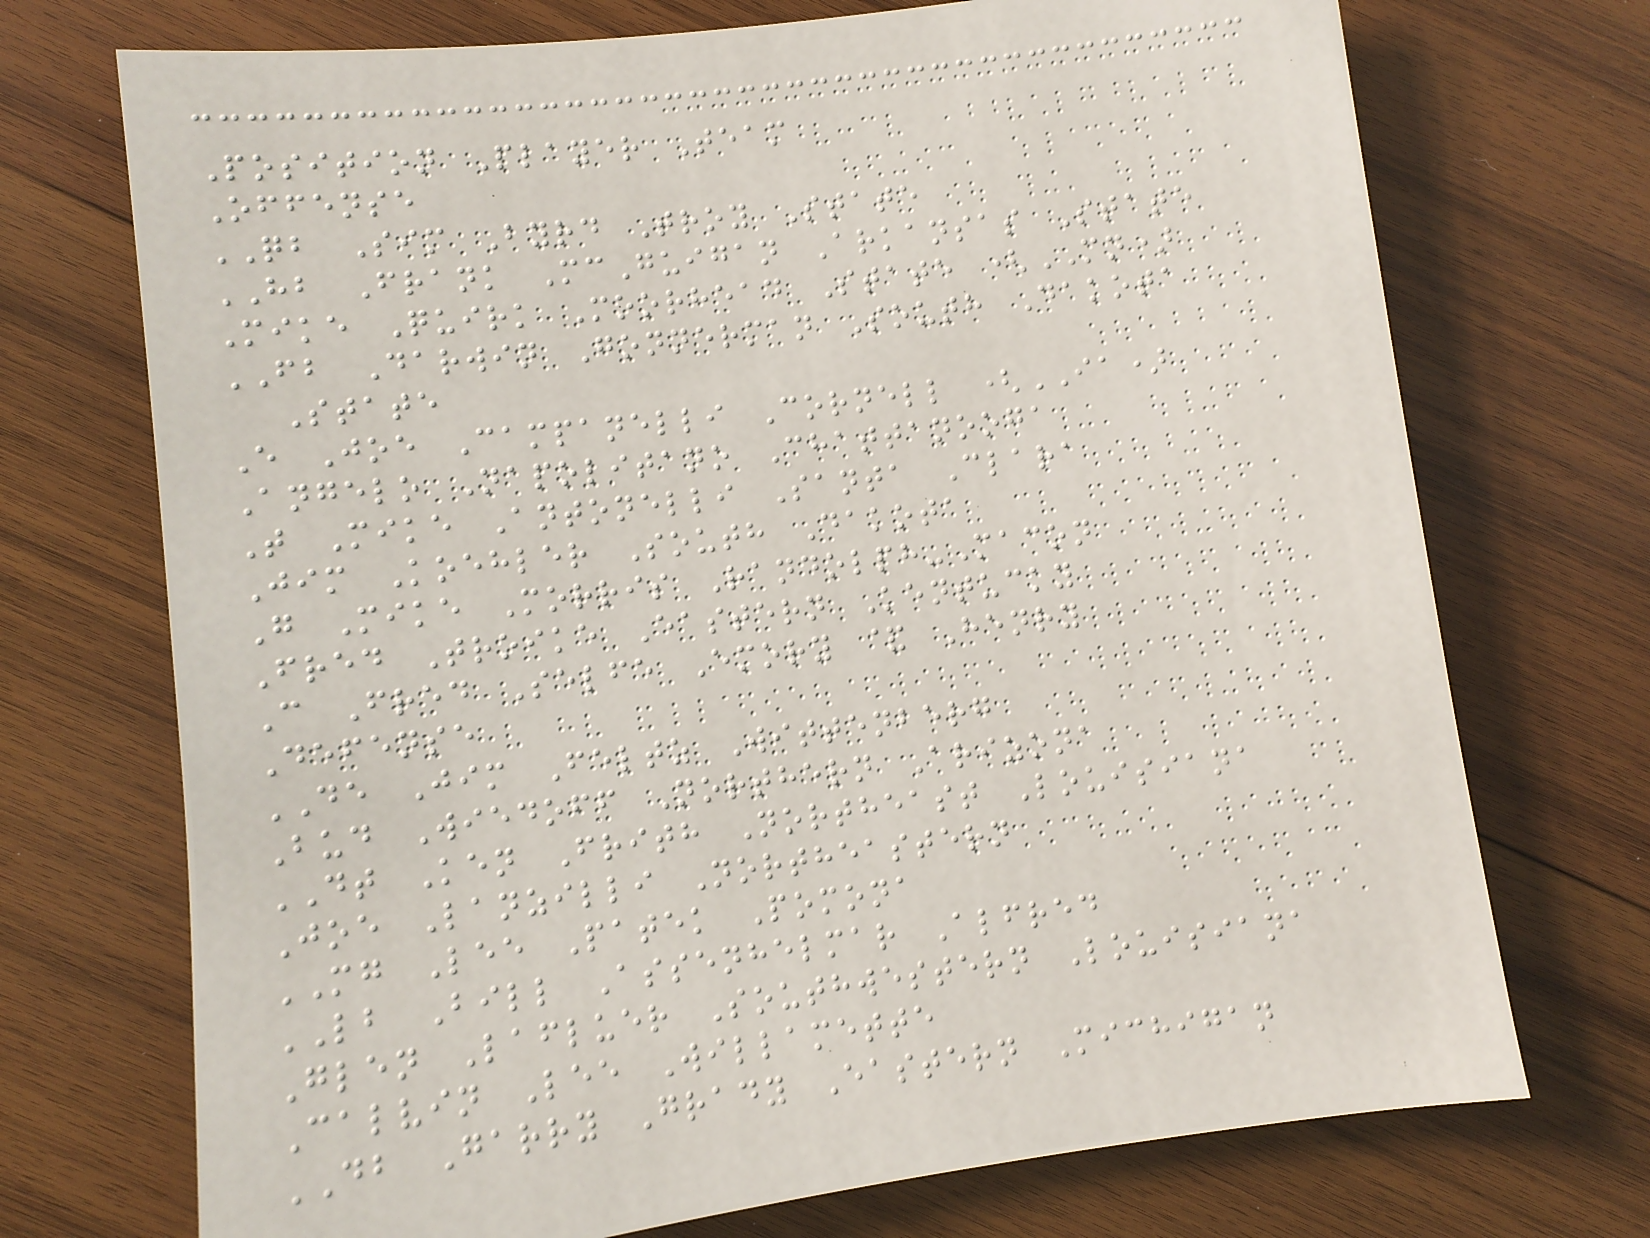Position Player Team
Offense
QB Sim Byrd Troy State
HB Frank McGuigan Arkansas State
Mike Quirk Moorhead State (MN)
FB Darwin Gonnerman South Dakota
State
E Joe Campanelli Cornell (IA)
Angelo Napolitano Chattanooga
T Mike Antonelli Santa Clara
Jim Koehler South Dakota
G Mike Morris Randolph-Macon
Fred Troike Eastern Kentucky
C Fred Selfe Emory & Henry
Defense
DE Jim Feltz Wittenberg
Bud Wiedoff Northern Arizona
DT Ken Frith Northeast Louisiana
Joe Lanzilli Northeastern
MG Lee Patek Pomona
LB Bill Assenhelmar Alfred
Glen Lafluer Southwestern Louisiana
Calvin Lee Willamette
DB Garry Grady Eastern Michigan
